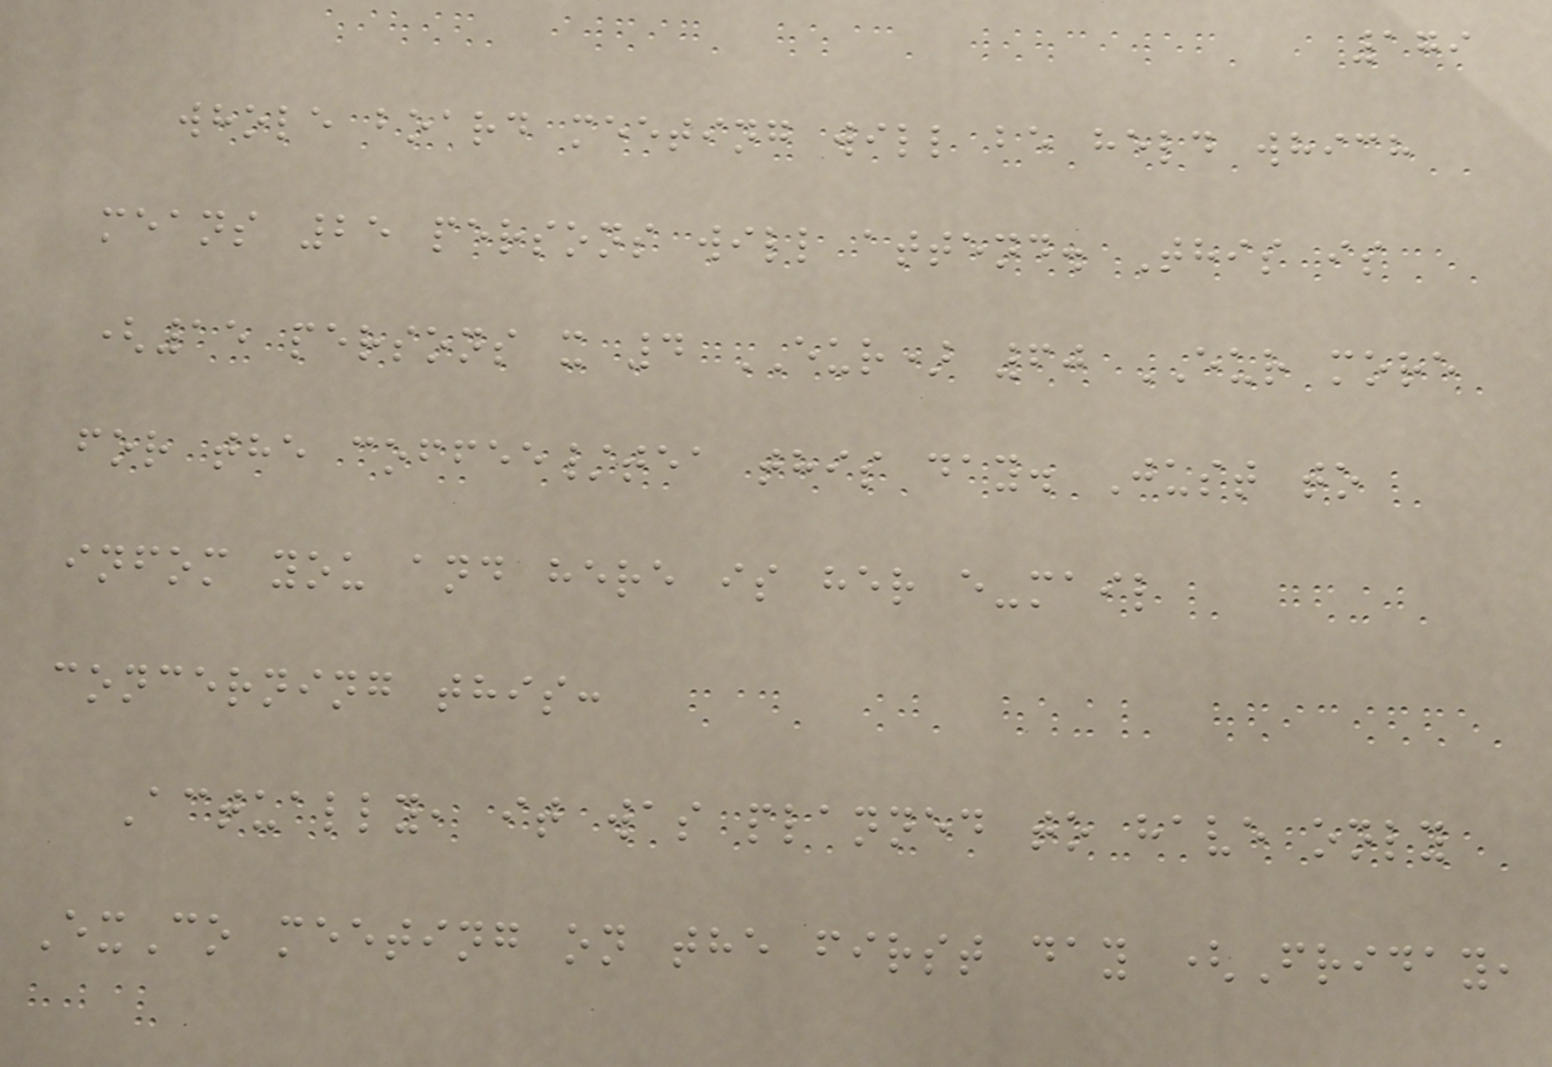179
whole board meeting will be held which
means 25 persons will attend. This is
(15 persons x 4 EUR) 60 EUR more
for the coffee/tea this day. Just to
infom you and here is her e-mail
concerning this:
Actually, it was planned to have only
ExCo meeting on the first day (Friday,
